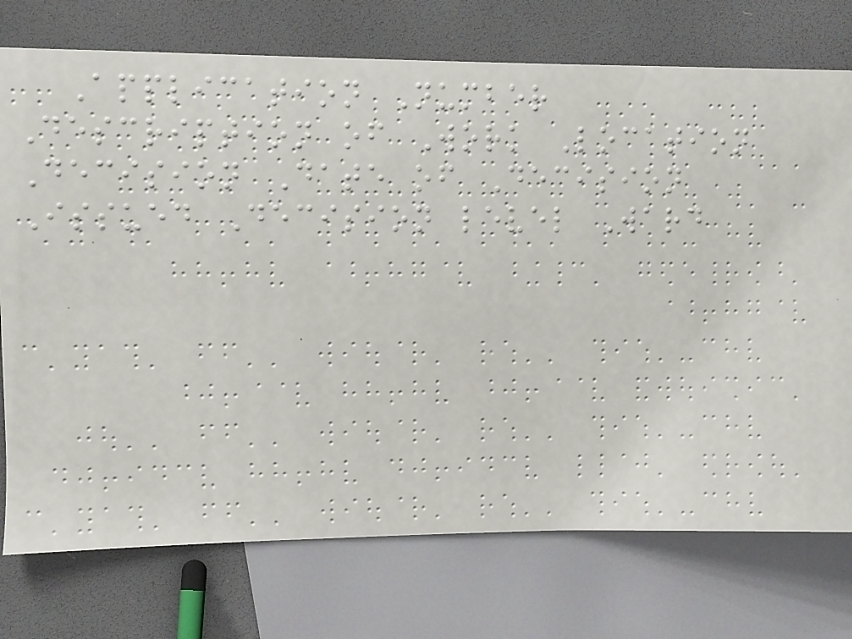Application Number
Description of Work Location
Decision Date of Decision
Issued Decision level Ward
